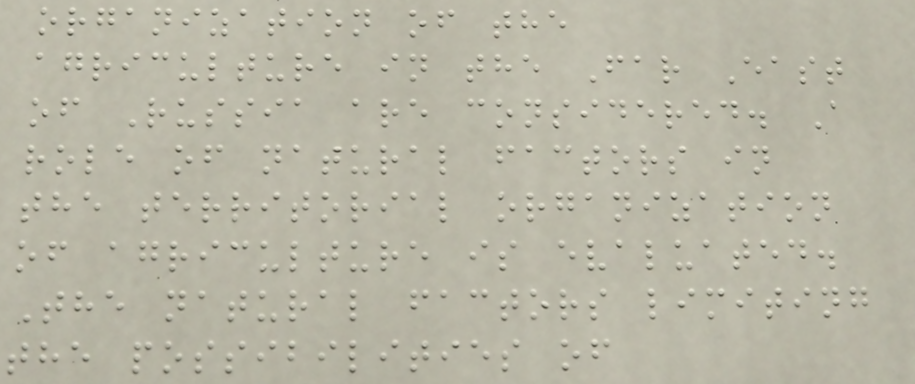organization of the
agriculture in the Far East
of Russia are considered. A
role of natural factors in
the territorial organization
of agriculture is evaluated.
The natural factors limiting
the possibilities of
